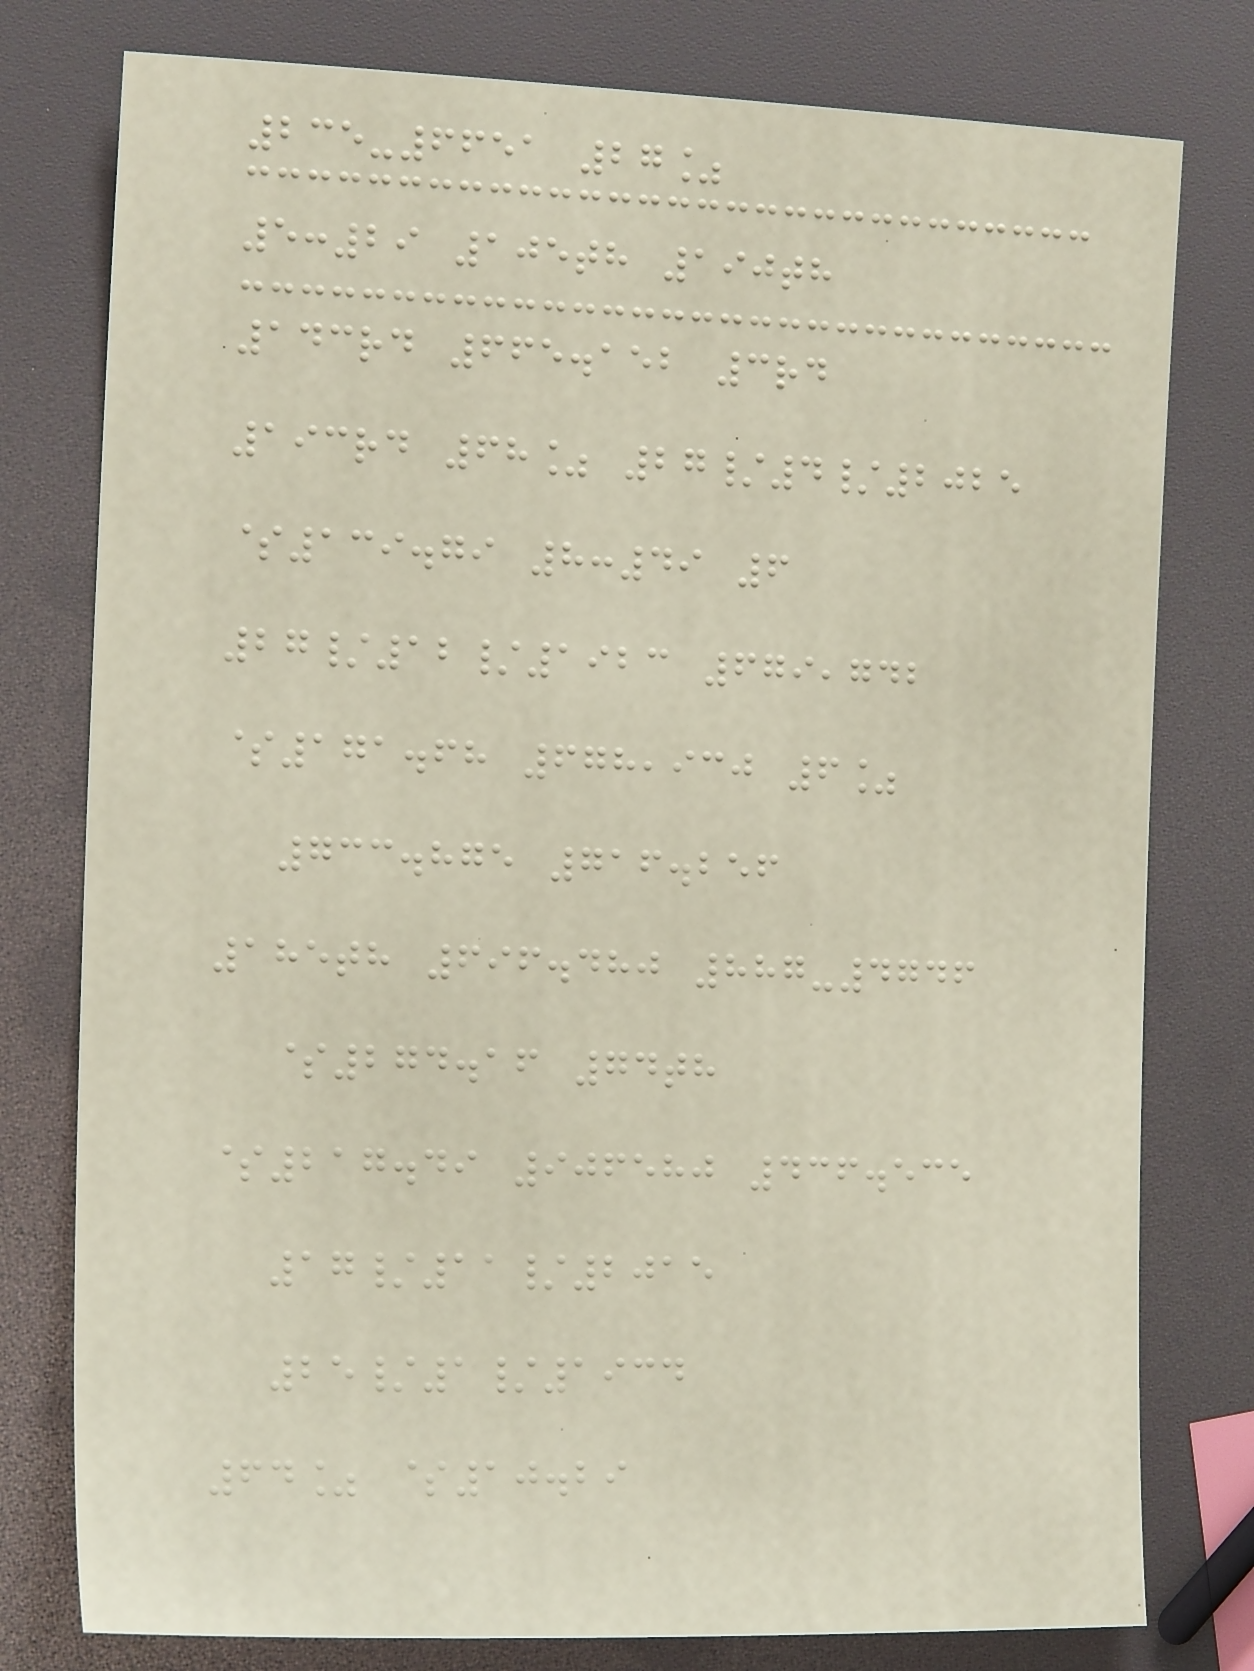235-6651 27%
5:29 105th 190th
143rd 665.152 3rd
193rd 68% 27/4/2025
$139.79 8:49 6
27/12/1923 679,742
$171.68 678,930 6%
733.875 716.256
185th 696.480 887-4746
$274.16 74th
$217.49 906580 436.535
17/11/2015
25/1/1934
64% $10.29
